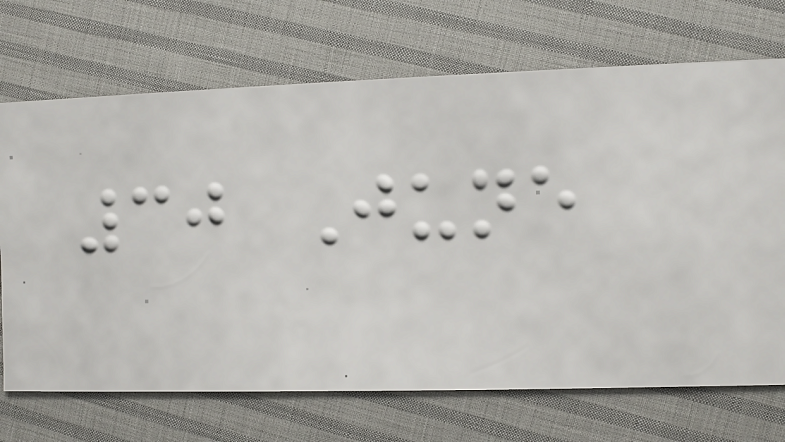30 June
